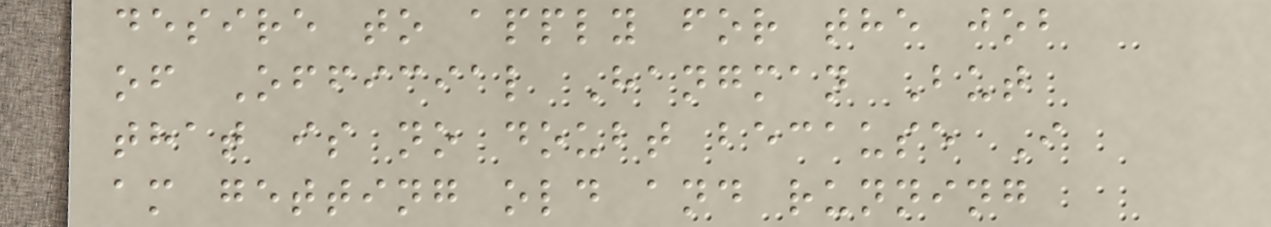desire to apply for the job
of Official Hangman But
that is no doubt because I
am getting old and running
